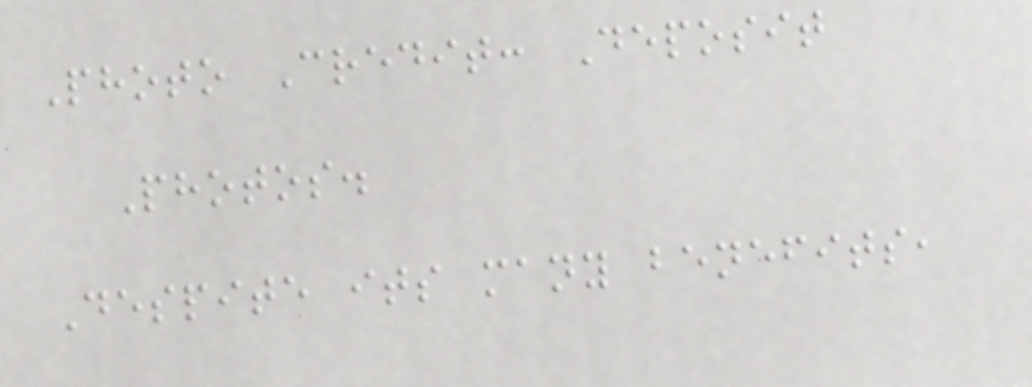Photo Credit: Deposit
Photos.
Despite its many benefits,
